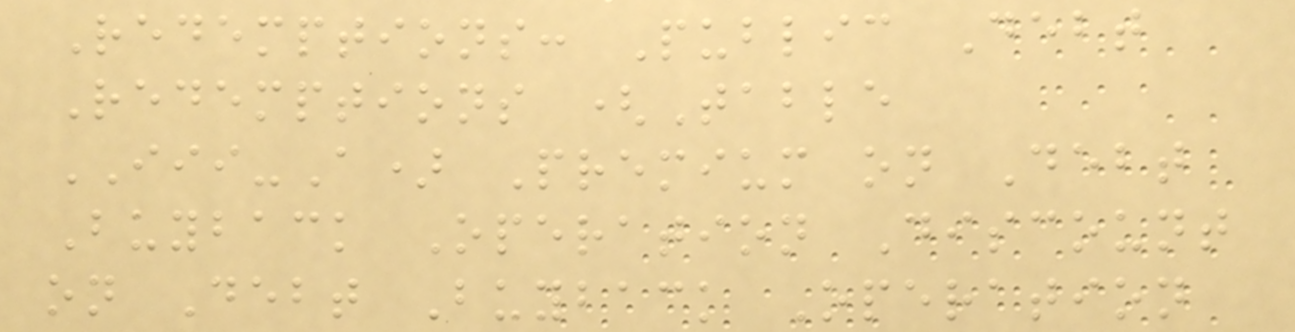Redemptions: Public Debt
Redemptions (Table
III-A) Premium on Debt
Buyback Operation Discount
on Debt Buyback Operation
